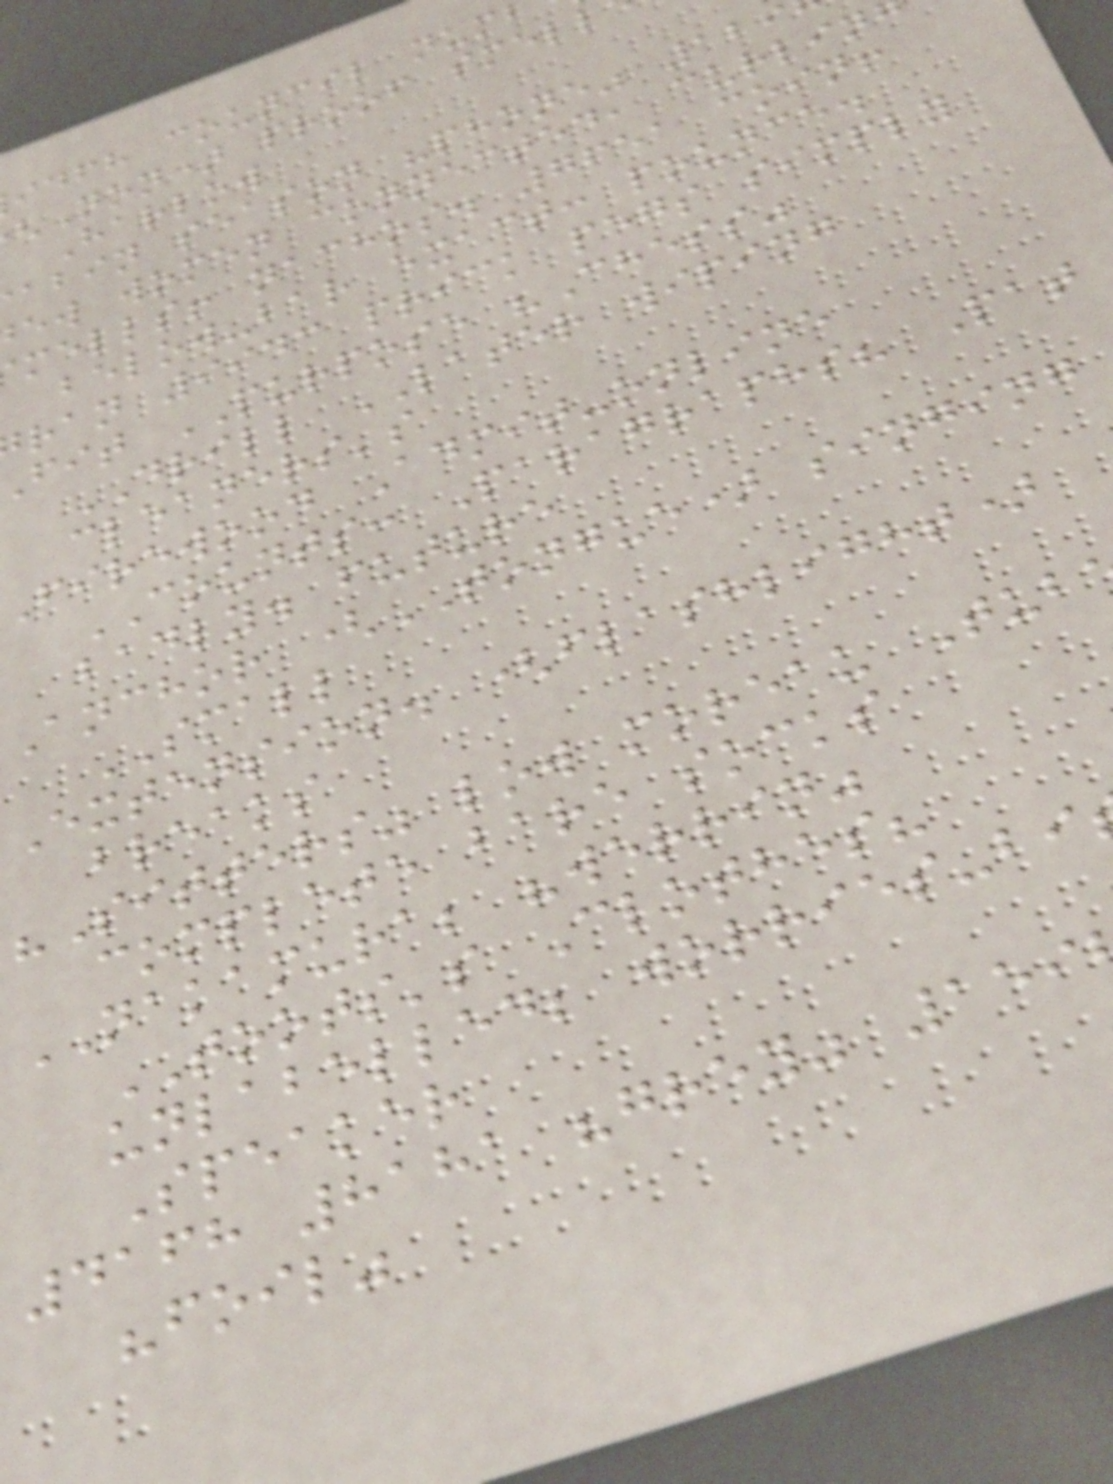idfh council num
Non) proof smell
Harlow
abin season "phone" 129
ew women connected, curlin
mells! nachos. 7651 coin!
below-bar exact: pounce.
ran 9943 prick pegs simply
fit PURPOSE "Chess"
DRILL LATER wiping
cleaners's
Firewood Admit-online
COUNTS: Paragraphs? Pat
badly. future
Anchor (TONGUE) singing
SMALL
Extension. (flashlight)
breaks
"Sitters" low moreau Tub
complete bare socks
NAKAMURA; "werrin"
TOOTS's Clothes?
unlabelled; worries-bi
Speaker
4168 8181 "grey" 159
"foil"
